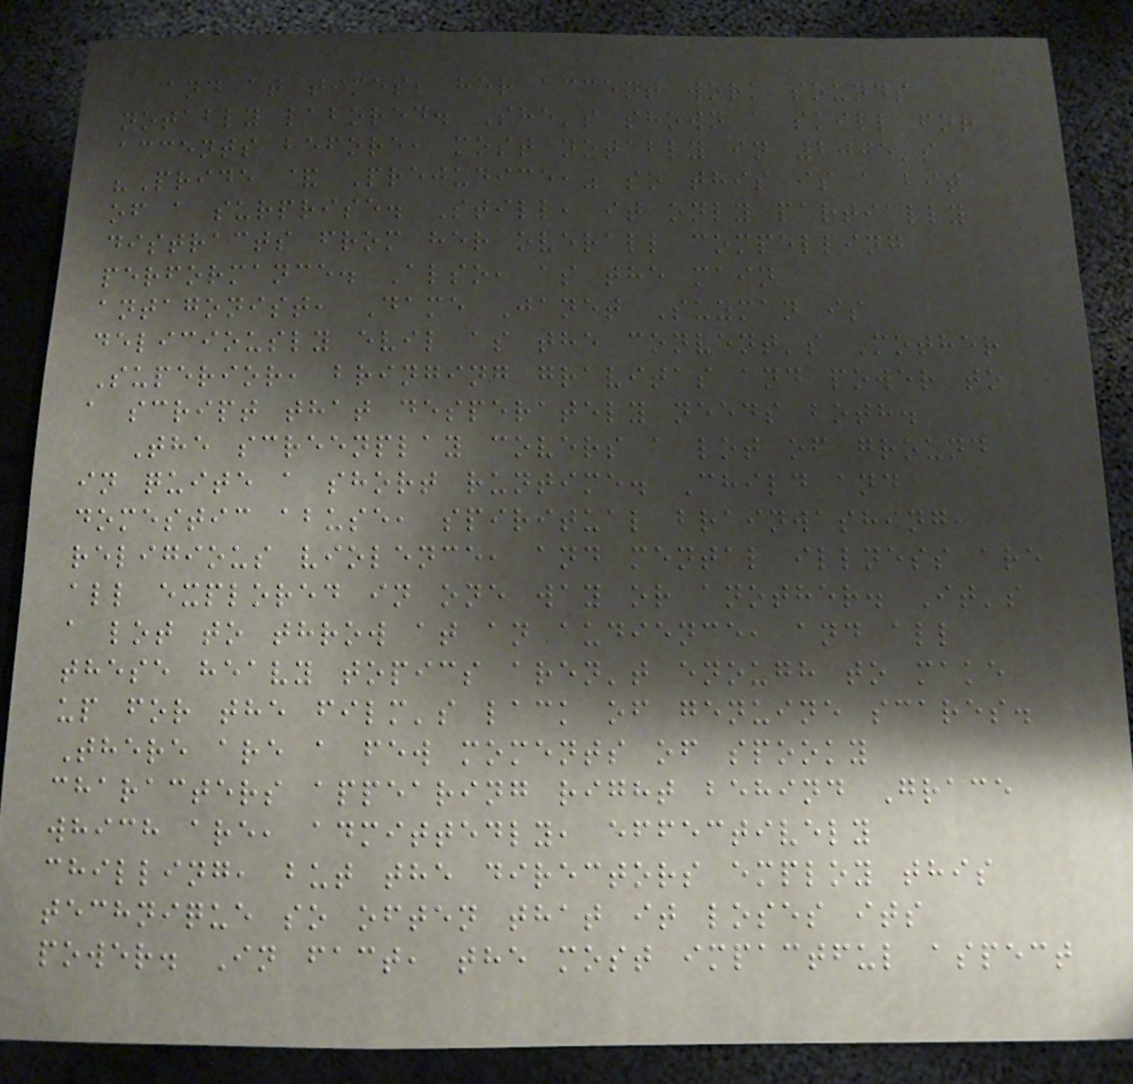and at times, her accent work sounds
notably labored. She's shown a skill for
accents before, most notably in 2005's
"Pride & Prejudice," so this is a bit
of a surprise. Still, it only partially
distracts from her overall compelling
performance. Also, as the main
antagonist, Dame Janet Suzman is
deliciously evil as the convent's Mother
Superior, bringing gravitas and power to
a script that desperately needs both.
The screenplay covers a lot of ground
in quite a short runtime. Child and
domestic abuse, spiritual brainwashing,
religious violence, and mental illness are
all explored in one way or another. It's
a lot to throw at an audience, and all
these heavy topics aren't enough to make
up for the film's lack of genuine scares.
There are a few moments of spooky
characters appearing right behind Grace
which are, admittedly, effectively
chilling, but the directors employ this
technique so often that it loses its
power. In fact, the most impactful aspect
